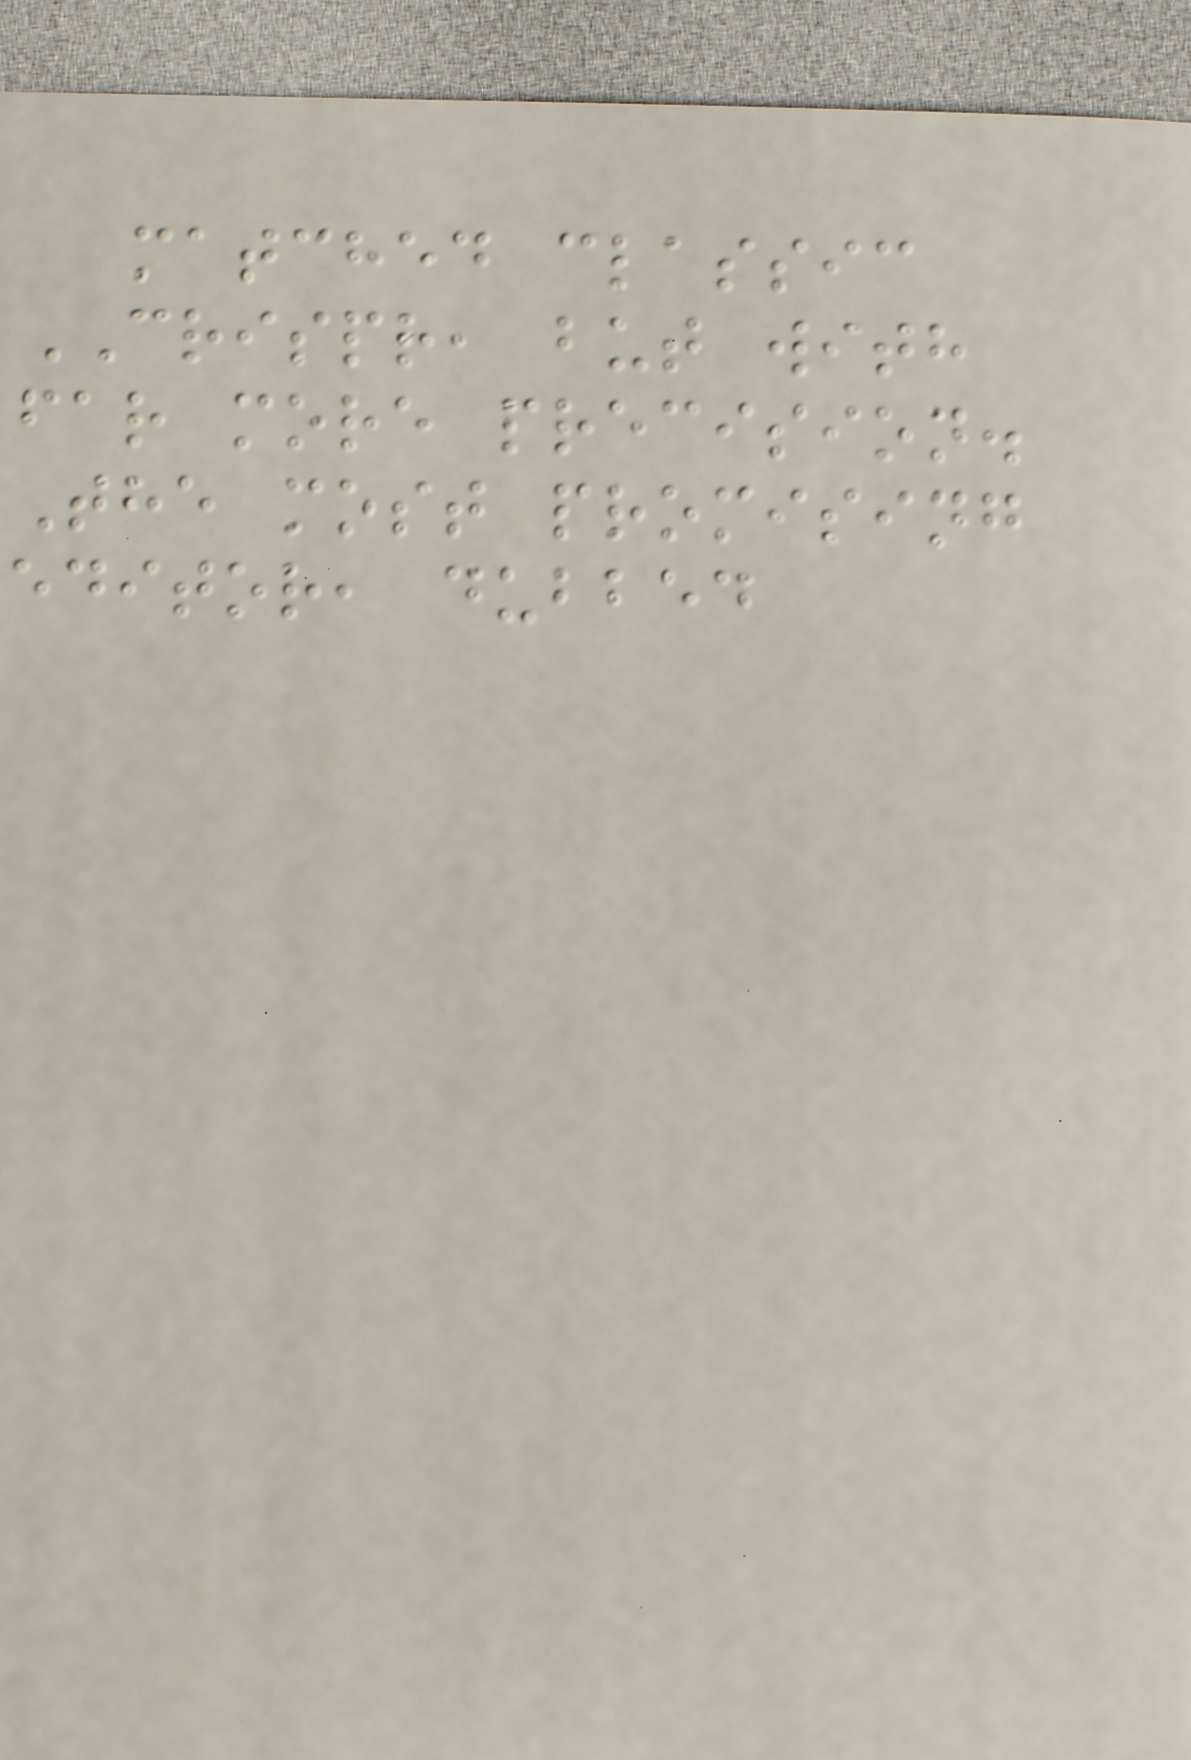matched classic
CRISPR, but with
far more precision.
The most promising
editor, dubbed
